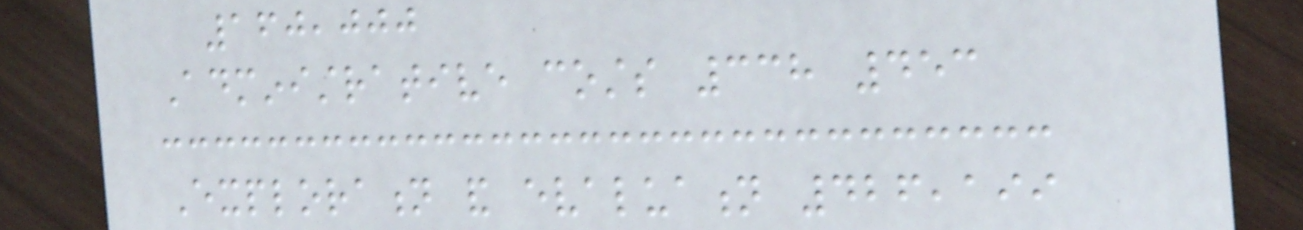160,000
Administrative costs 338 453
Exploration and evaluation 426,199
